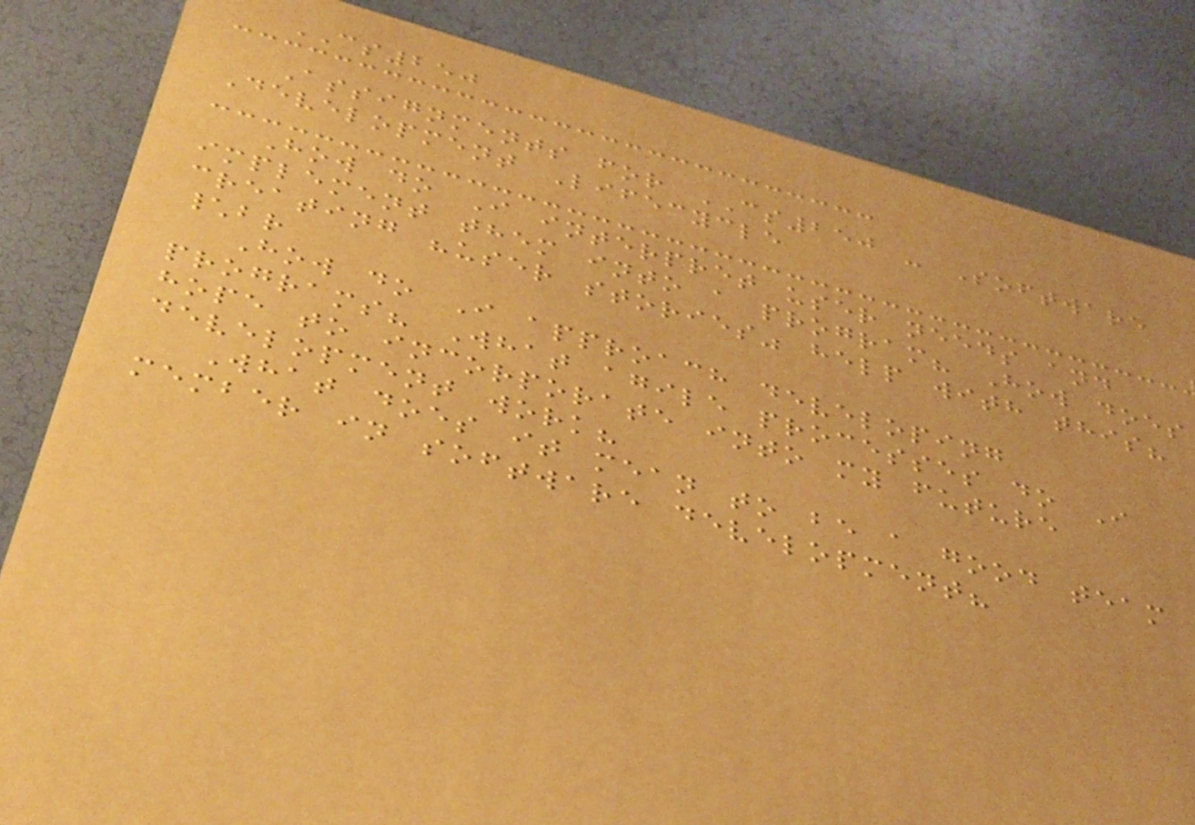CS250
Assignments for CS250 - Software
Development Lifecycle
How do I interpret user needs and
implement them into a program? How does
creating "user stories" help with this?
\br
How do I approach developing
programs? What agile processes do I
hope to incorporate into my future
development work?
What does it mean to be a good team
member in software development?
